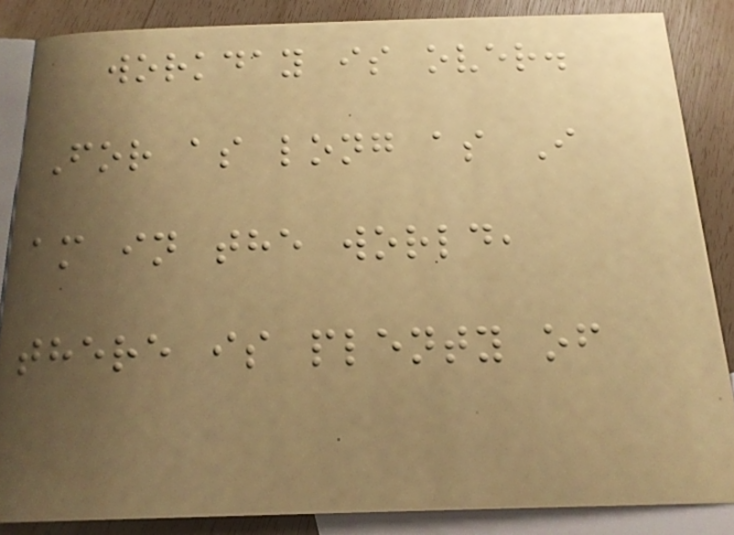workday is over.
For as long as I
am in the world,
there is plenty of
